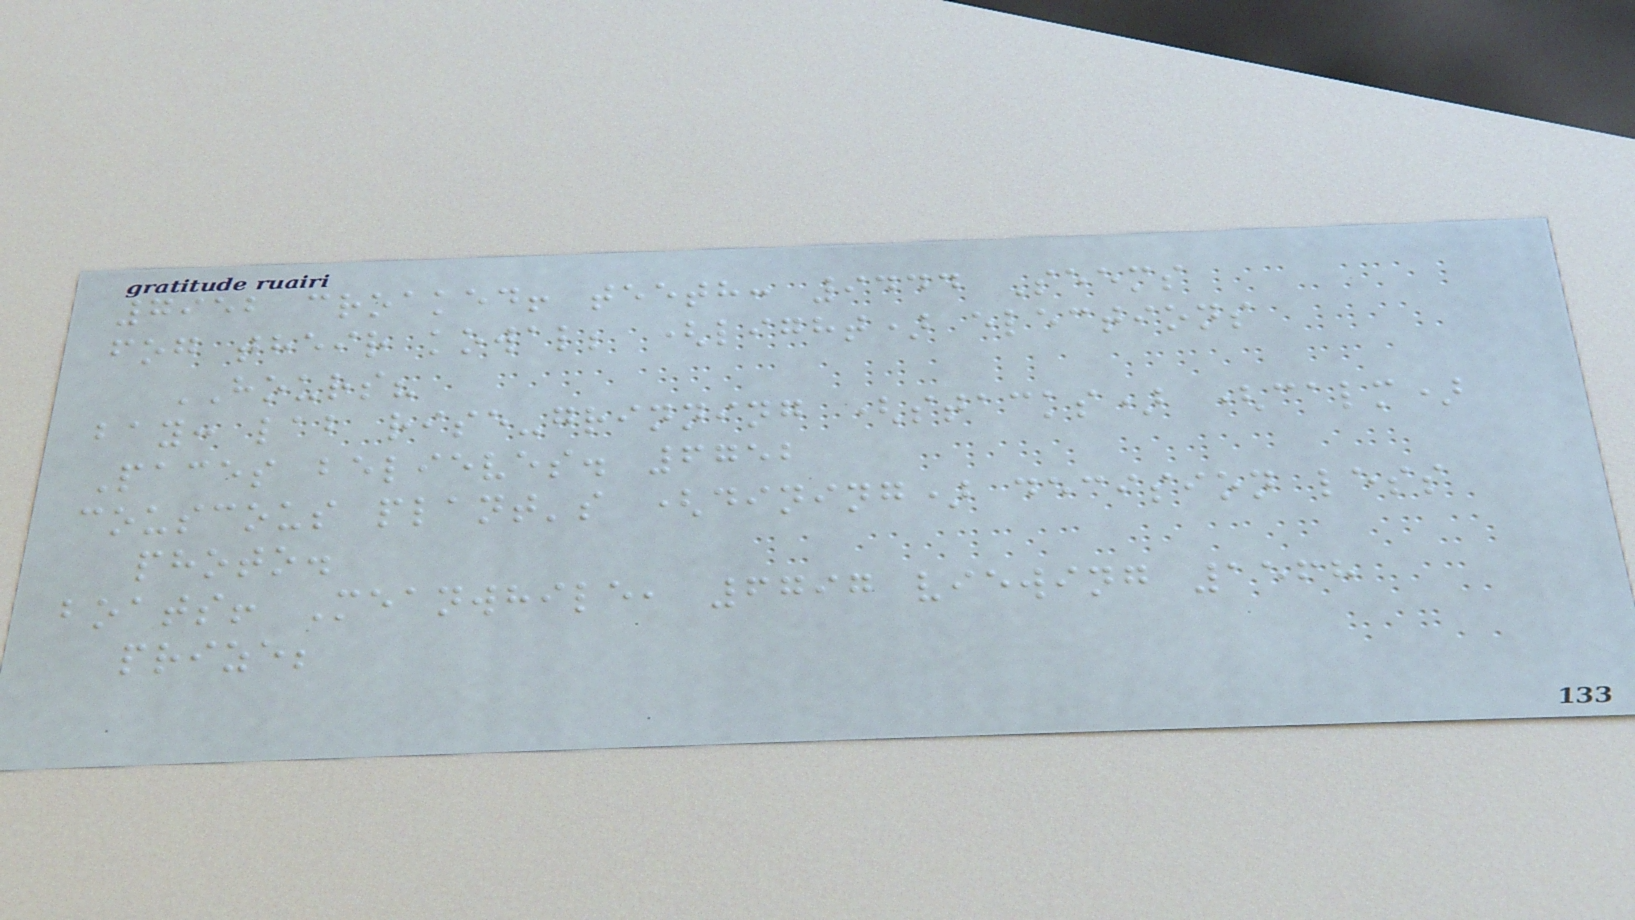7952 croaked! teeth: 9444 Seems
fog their kowal; (light) elections
HOURS?
bay: lab rise-grinning (stacks) (calm)
Paces believes. 6752
couscous plant's (dining) decision less
photo.
boats! Meanwhile, 6797 viewing 1568
prize;
